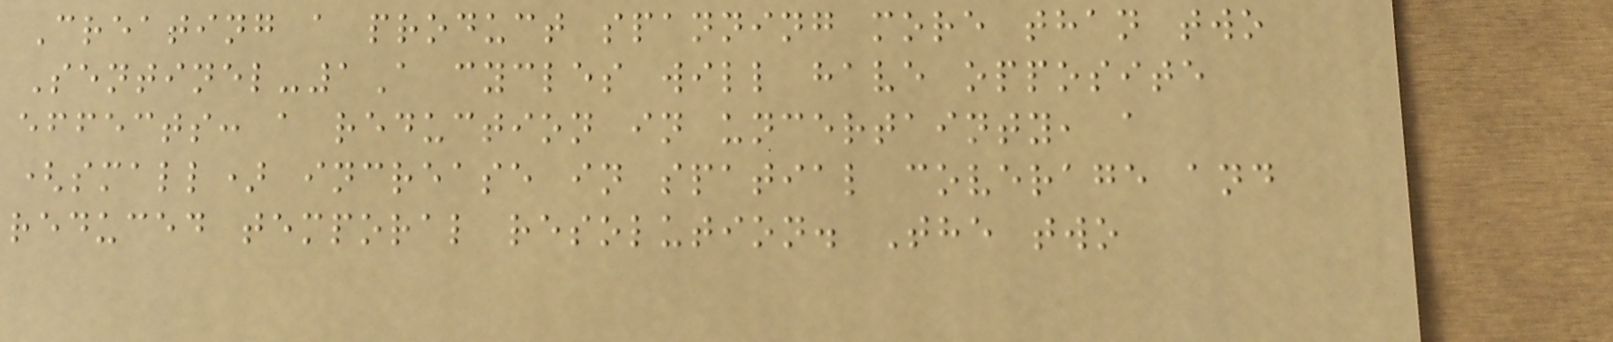Creating a product spanning more than two
Sentinel-1A cycles will have opposite
effects: a reduction in uncertainty, a
(small) increase in spatial coverage and
reduced temporal resolution. The two
